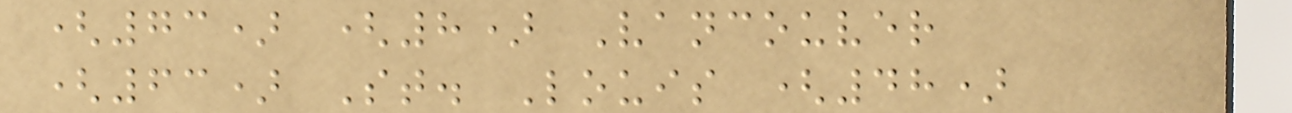(73) (8) Vancouver
(63) St. Louis (48)
